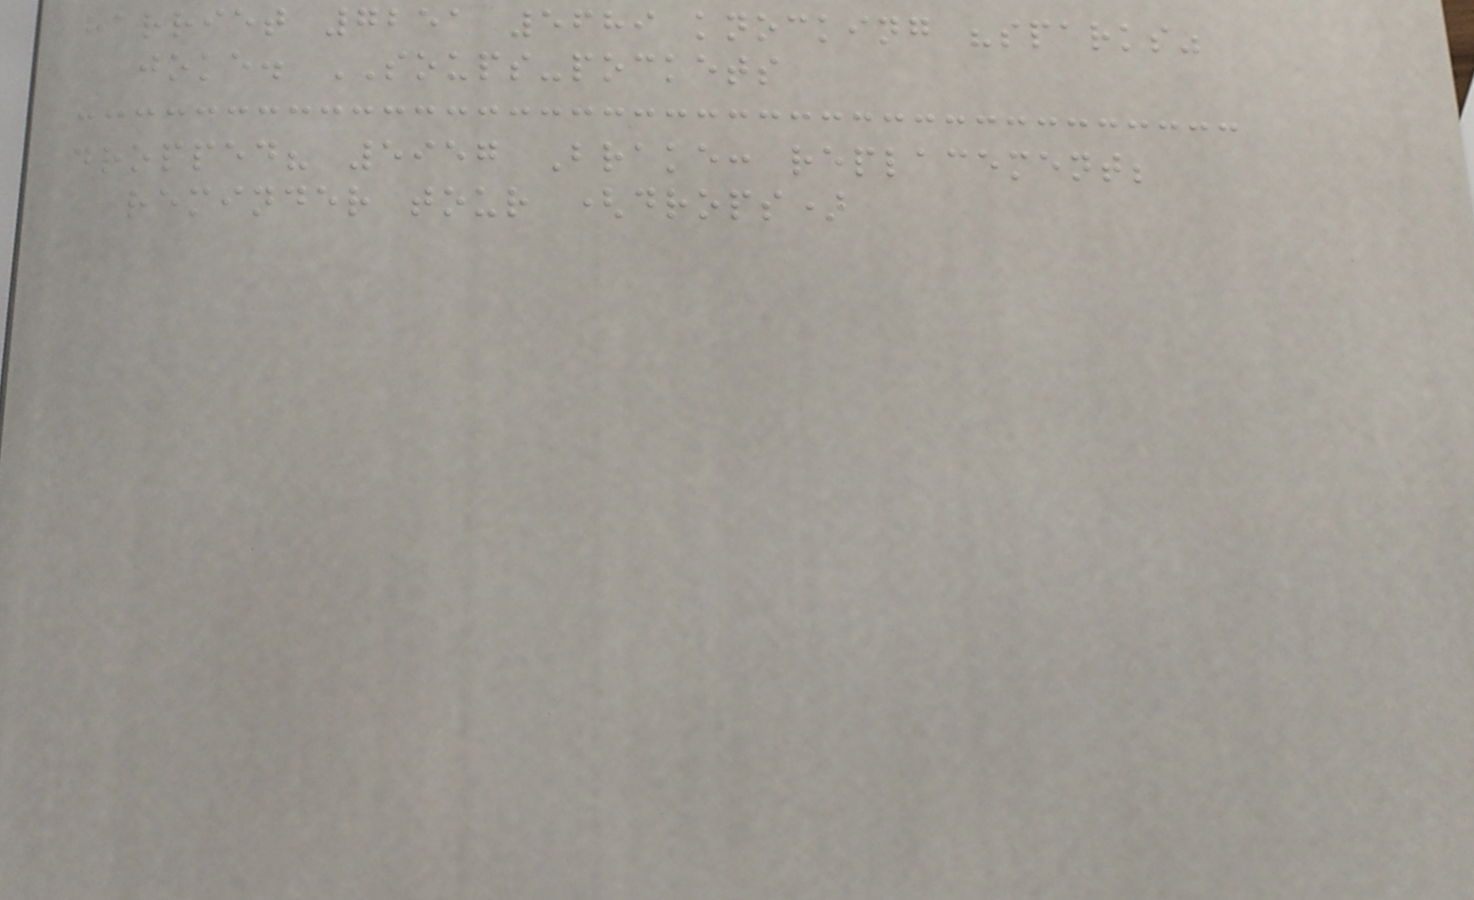harriet 7251 5689 knocking "sparks"
joke. SOUPS-pockets
dropped? 5957 Brake: replacement;
reminder tour (drops)
